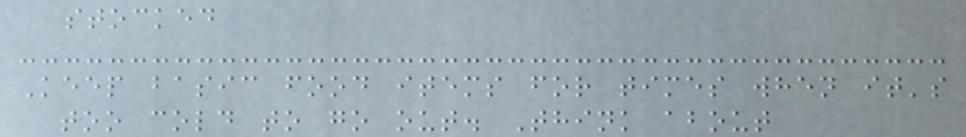stocked
Keep basic food items for times when it's
too cold to go out. Think about
